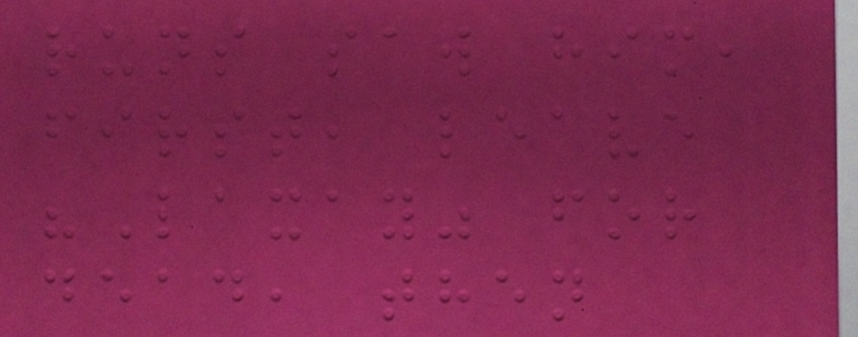runs saw him,
first, leave
"Laxay" for
dead, then
